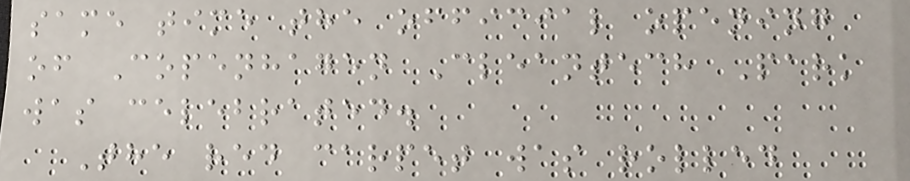same time the official opening
of Copenhagen Cleantech Park
was celebrated.
The red carpet was rolled
